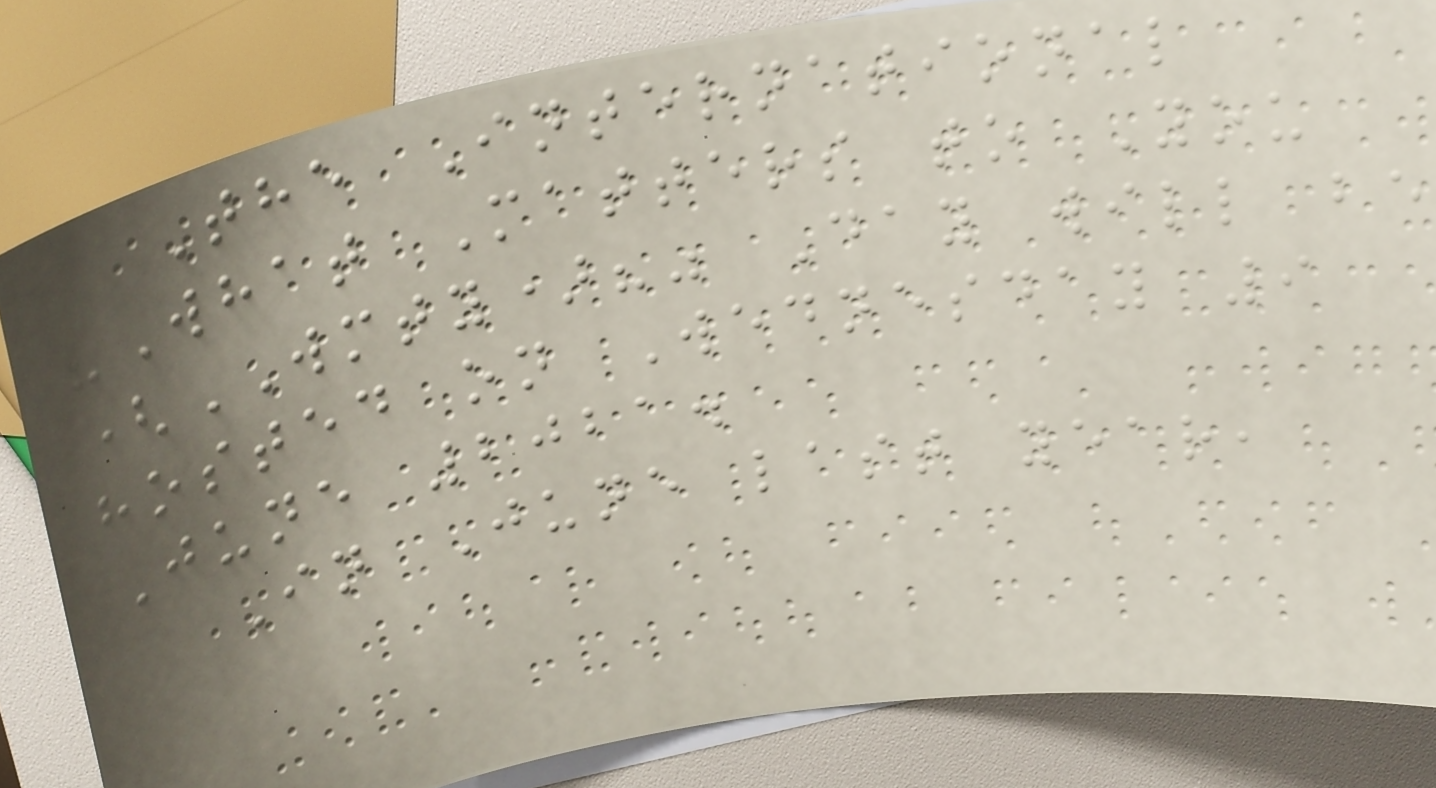The International
"What Matters to You
(WMTY)?" Day will be
hosted on Wednesday 9
June 2021.
In June last year,
